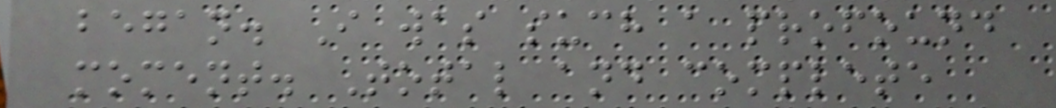began. I was such a profound
moment. Total and complete
